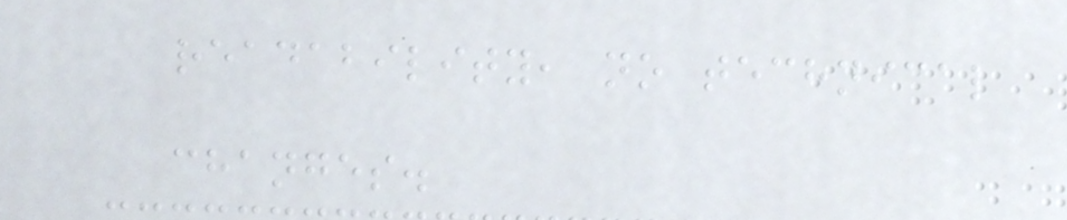readability, no technical
changes.
